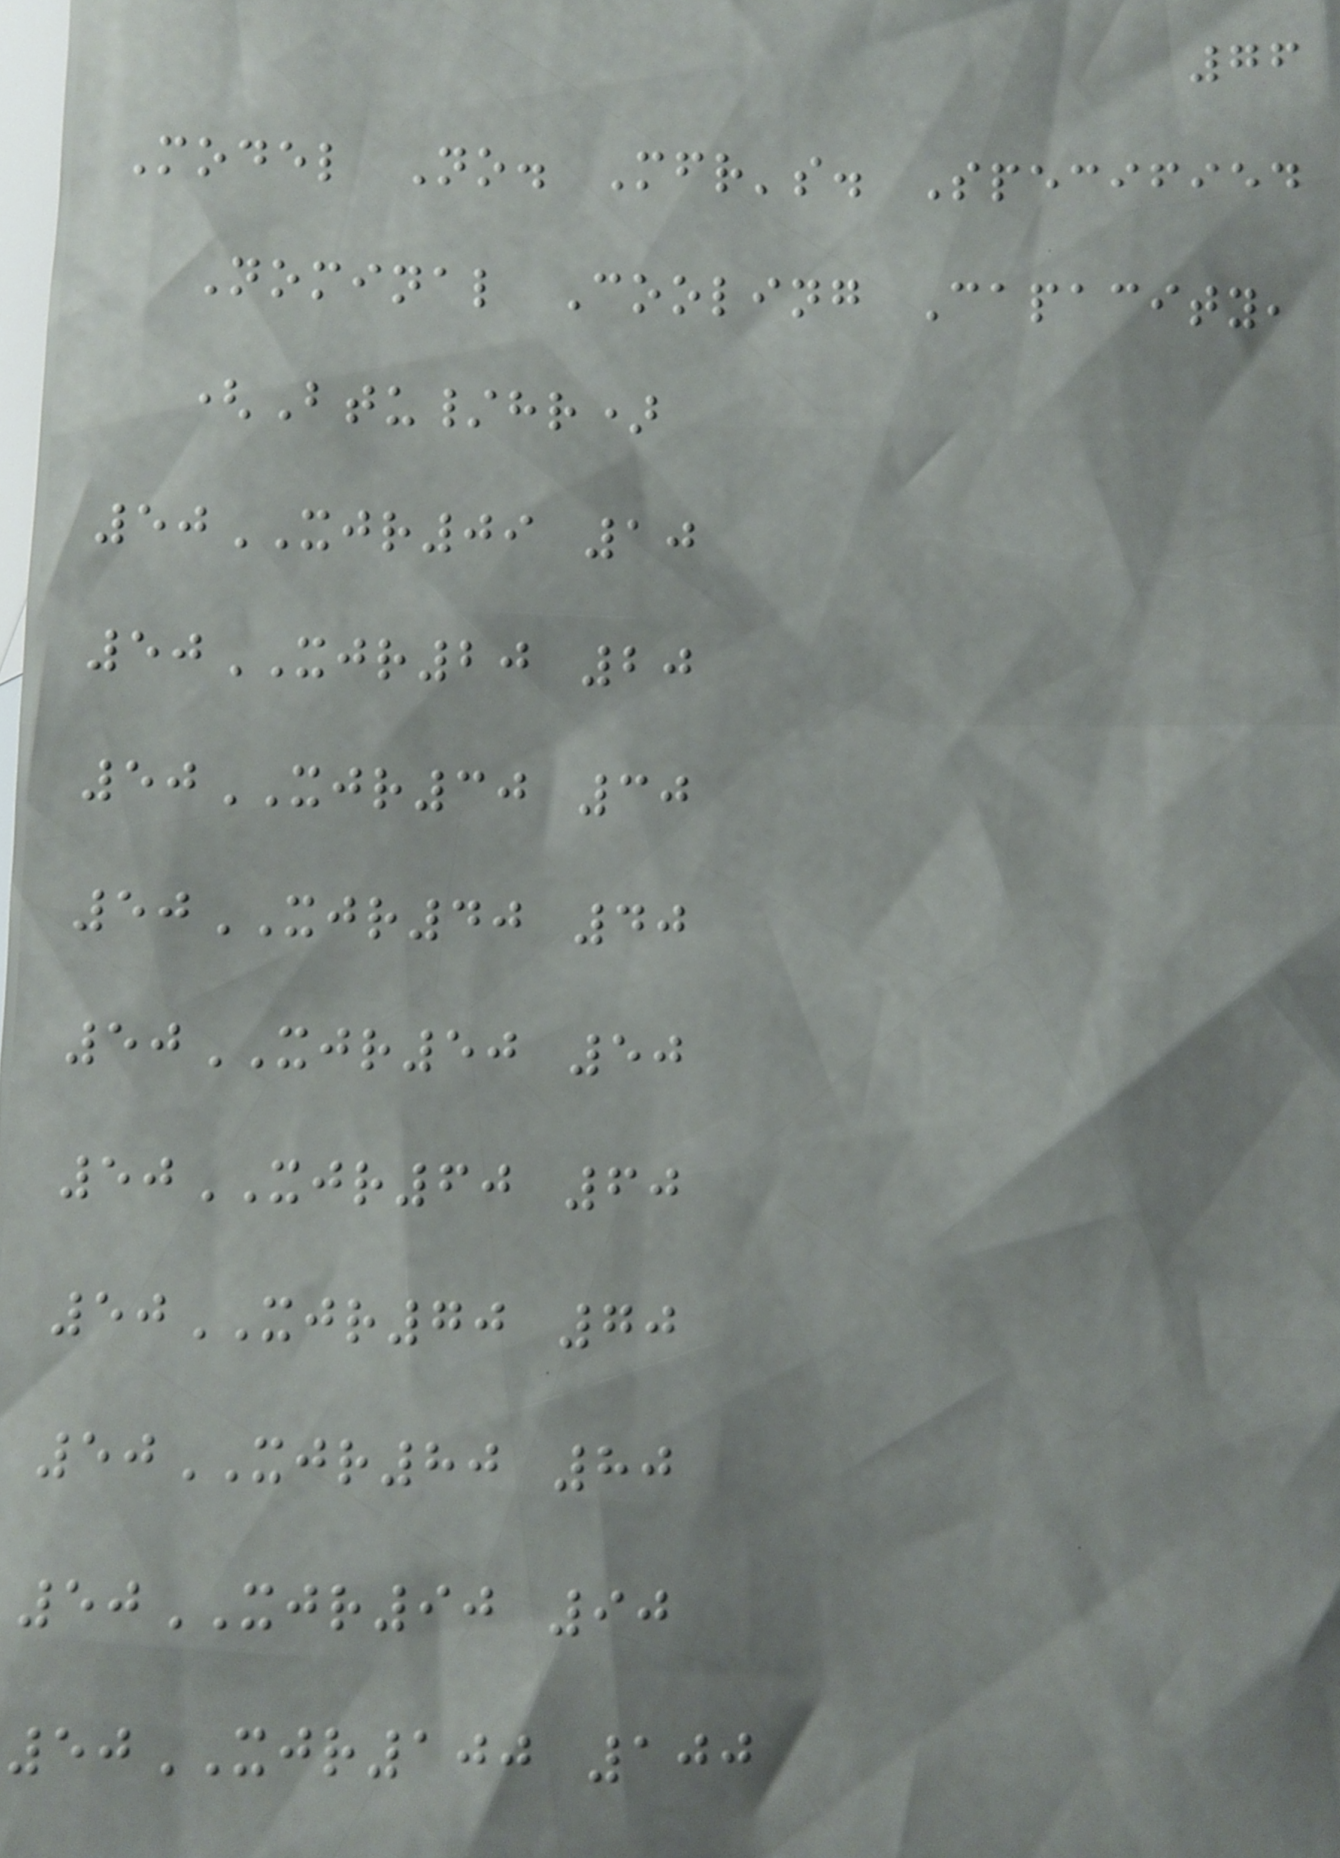76
Model No. Mfr's. Specified
Nominal Cooling Capacity,
(Btu/hr)
50XJR09 10
50XJR20 20
50XJR30 30
50XJR40 40
50XJR50 50
50XJR60 60
50XJR70 70
50XJR80 80
50XJR90 90
50XJR100 100
